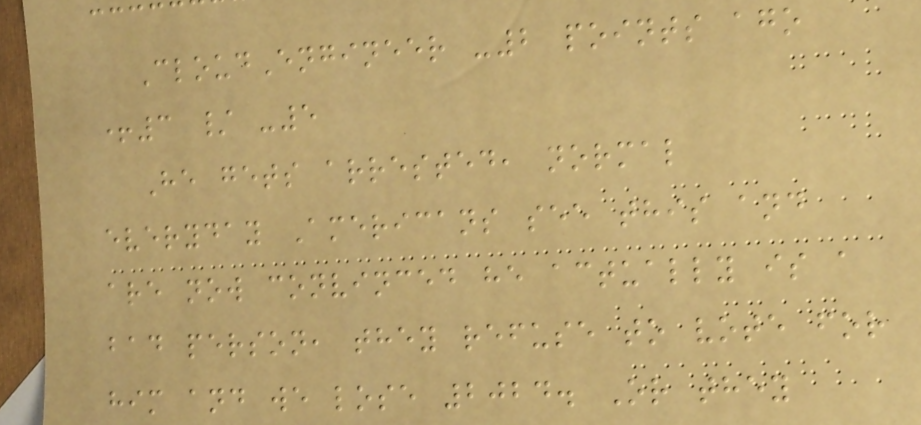CloudEngineer -2 points ago
+3 / -5
He gets arrested, normal
everyday Americans see this and
are now convinced he actually is a
bad person, they refuse to vote for
him and we lose 2024. Or they
